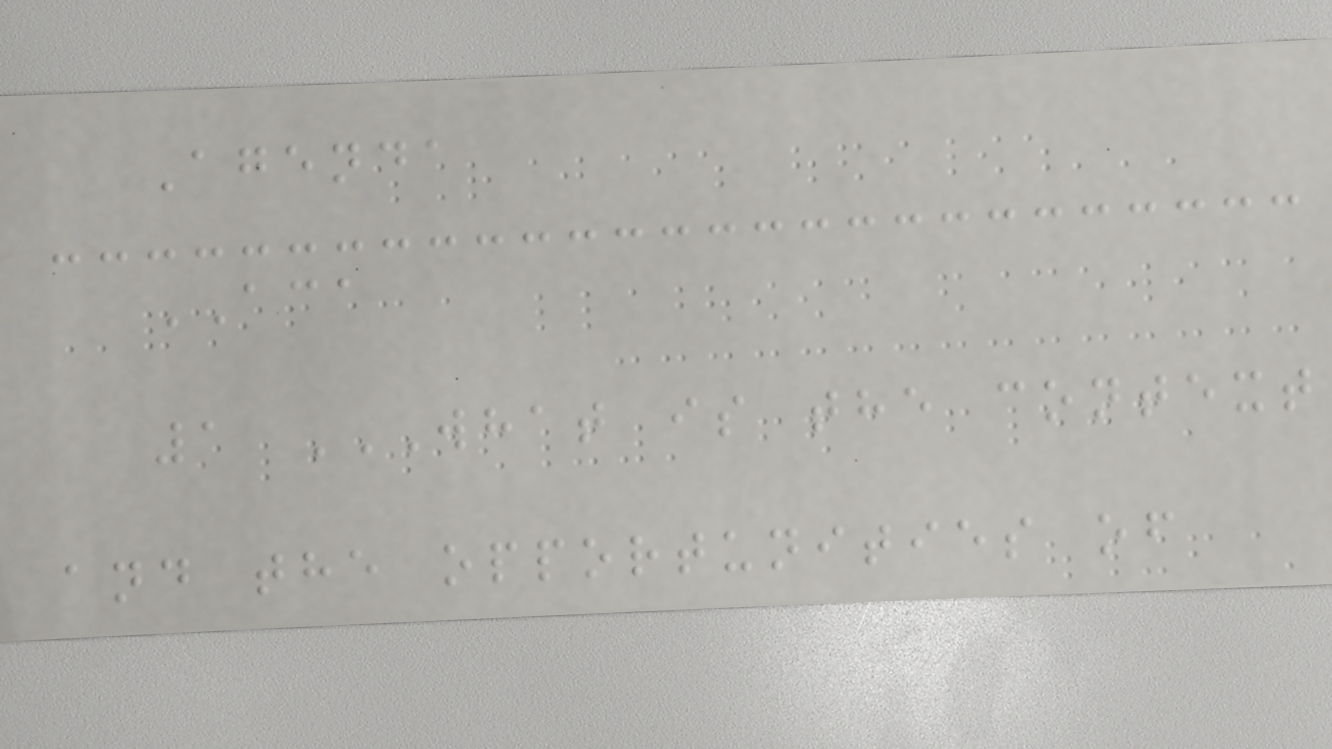Agenda
ACA
1 WHAT IS THE CONTEXT
AND THE OPPORTUNITIES OF
